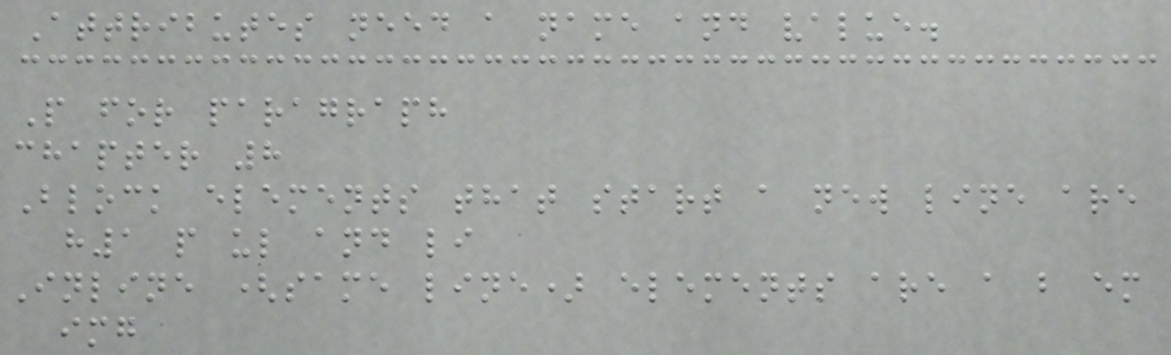Attributes need a name and value.
P for paragraph
chapter 8
Block elements that start a new line are
h1 p ul and li
Inline (same line) elements are a b em
img
